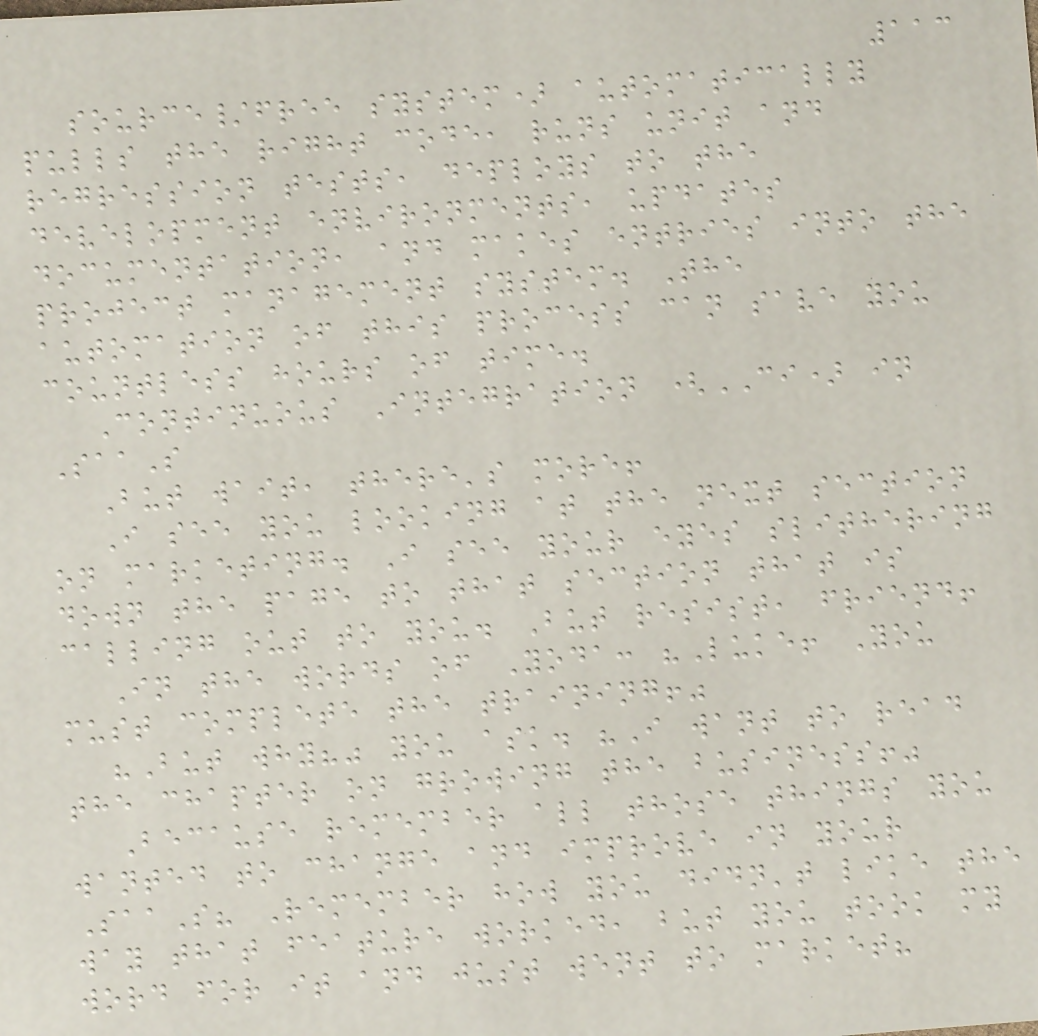113
source/free system) automatically
pulls the right code, runs unit and
regression tests, deploys to the
development environments, updates
documentation, and makes entries into the
project management system. The
automation of this process can save you
countless hours of time.
Continuous Integration (CI) in
SaaS
But wait, there's more!
I see you looking at the next section
on marketing. I see your eyes slithering
down the page to that section that is
calling out to you. But resist, friend!
In the words of Yoda: "Luke! You
must complete the training!"
"But why?" you ask. "I want to read
the chapter on growing the business!"
Because remember all those things you
wanted to change and improve in your
SaaS? Remember how you didn't like the
way that feature worked, but you took my
word for it and just went to market?
